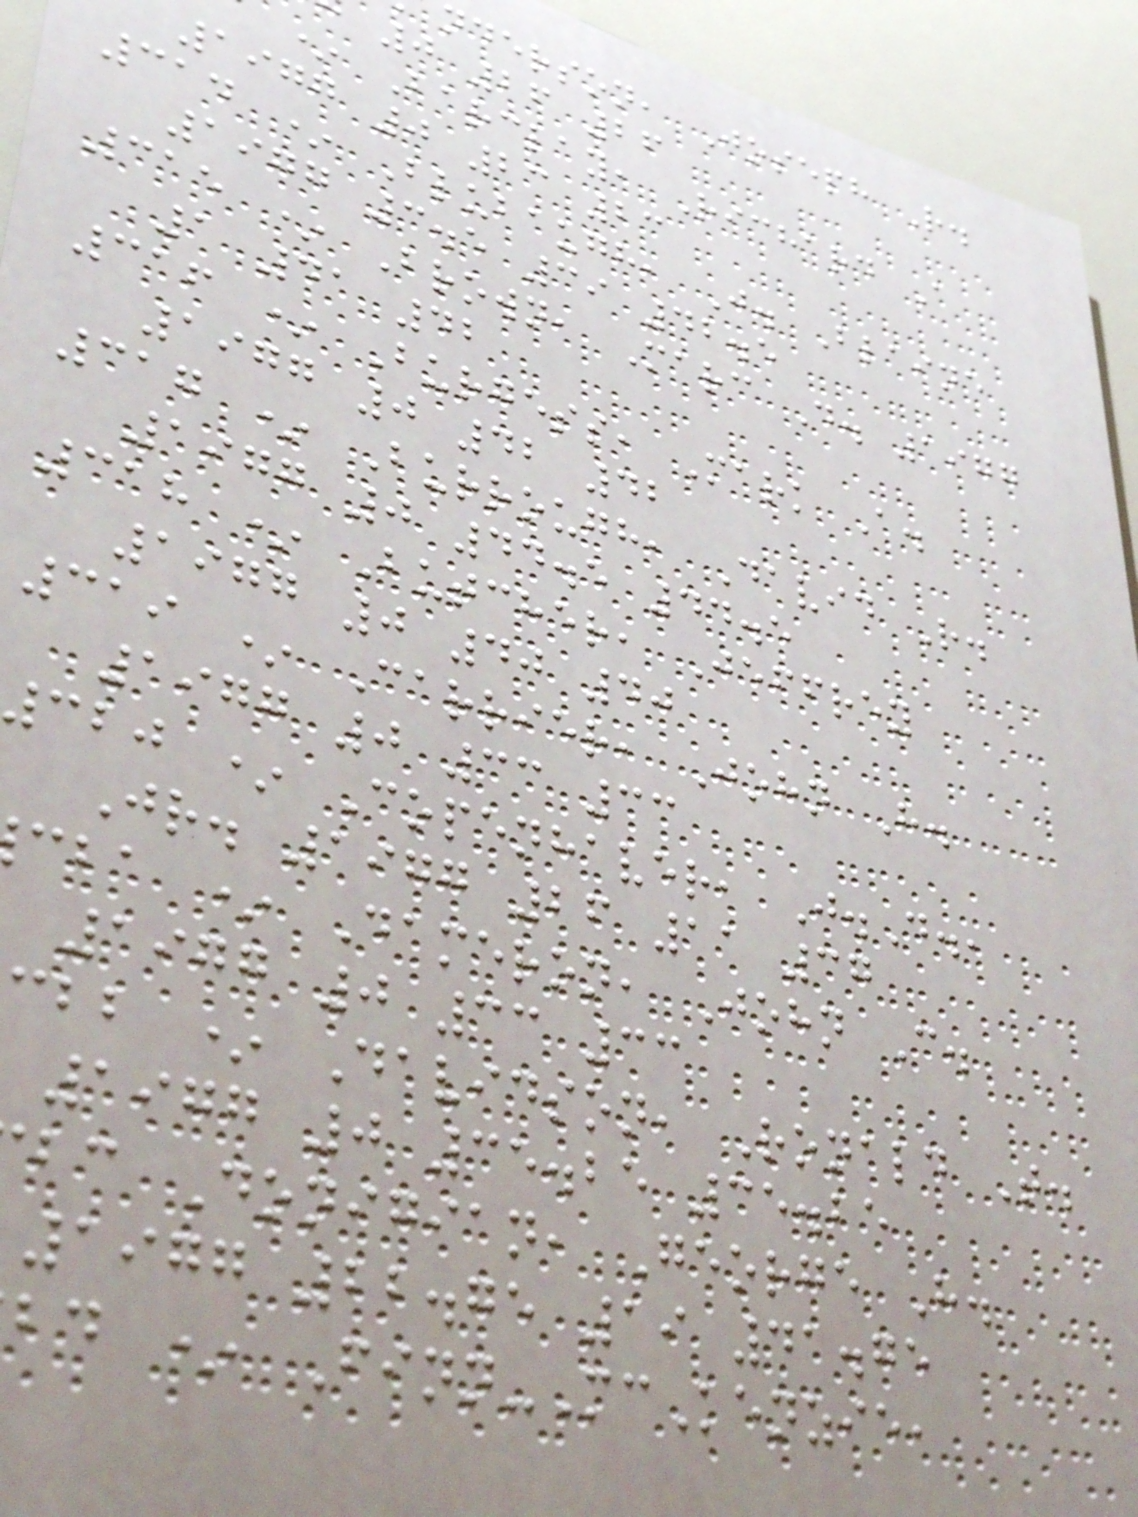nderson, Joseph R.
0 26 26
* Barclay, Richard A
1977 0 23 23
314 * Blubaugh, J. Blaine
1977 3.5 39 42.5
315 * Brown, Marc D. 1977
1 41 42
316 * Burgess, Mark A.
1977 0 42 42
317 * Burrough, David R.
1977 0 44.5 44.5
318 * Butcher, Jeffrey
1977 0 40 40
319 * Carrier, John H.
1977 0 33 33
320 * Copenhaver, J.D.,
Jr. 1977 26 11 37
cba * Dameron, John C.
1977 0 33 33
cbb * Davidson, Ronald T.
1977 0 35.25 35.25
bc Donigian, George H.
1977 22.75 19 41.75
bd * Finn-McKenzie,
